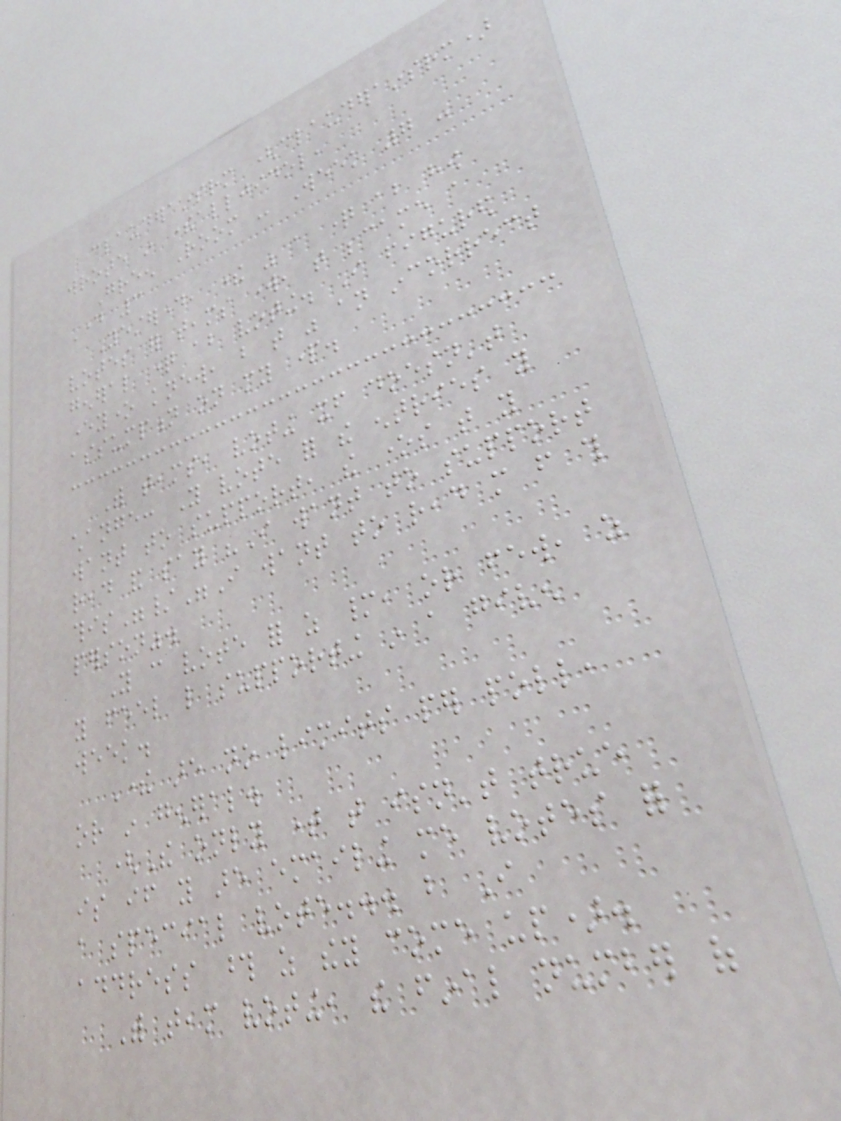clauderainsrm (clauderainsrm)
wrote in therealljidol,
Green Room - Week 7 -
Day 3
Yesterday, there was a question about how
votes for teams work, that became a
general question about voting. I figured
everyone knew, but that was an incorrect
assumption on my part.
With teams, voting itself doesn't
change: You vote for the entries you
want to support, the ones that you
read and say "I want to support
this"/"I want to read more from this
person".
You can vote for as many, or few, as
you feel like supporting in a given
week.
There are no limits per poll,
or in general.
(The only time that isn't true
is if you are emailing me votes for
a special vote... but I
address those as they come up).
With team voting, the final number of
